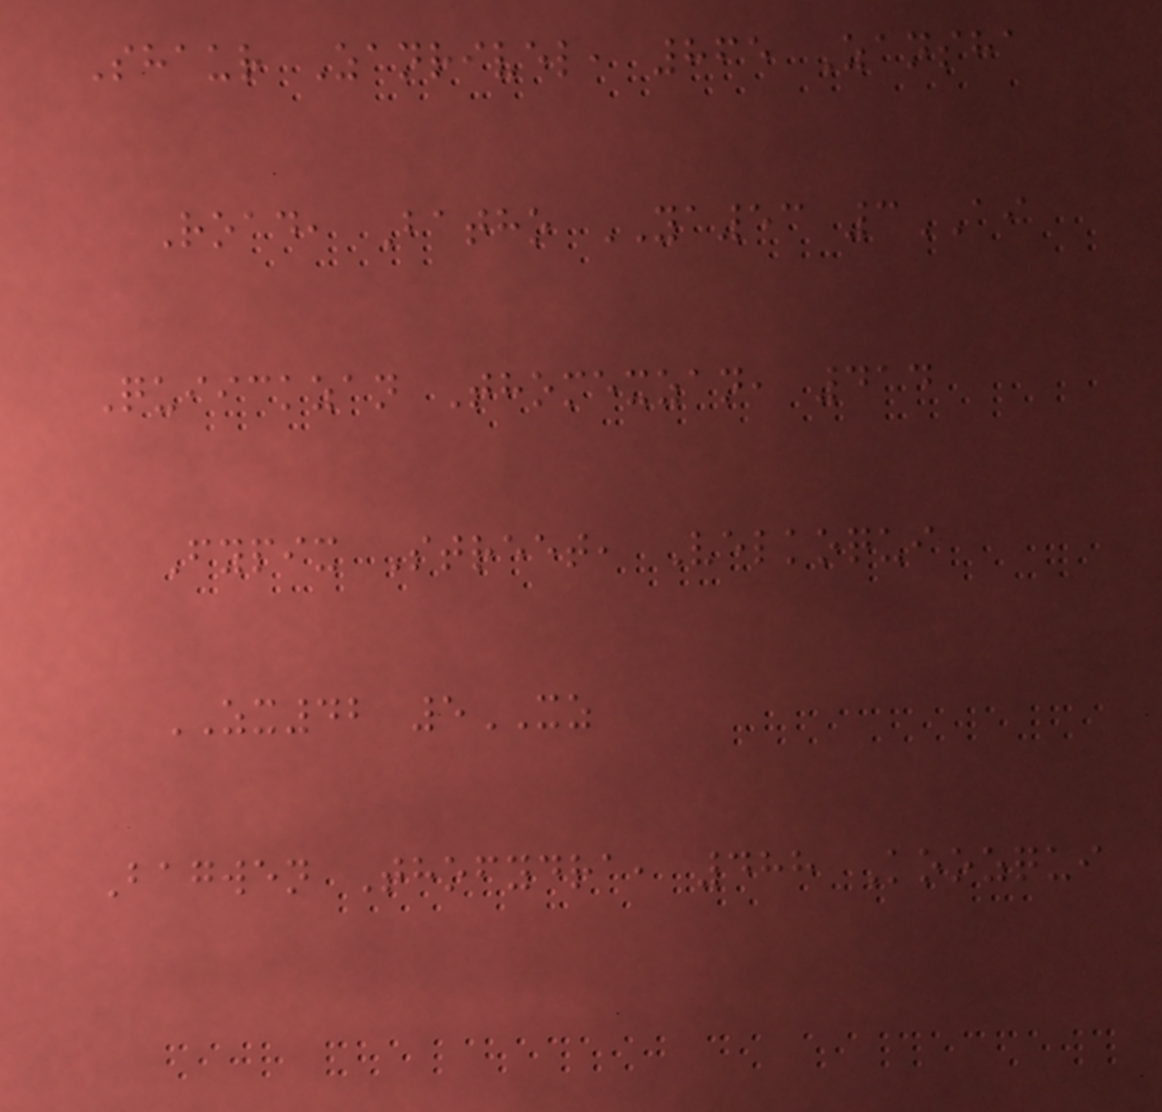Shaur Zanrivel, 865 Zansha
Road, Batho YA53 3AI
Quiickzan Thomexzan, 414
Fypix Street, Velkoqui
ZX42 5XZ
Bagwen Thofydra, 488 Koozqui
